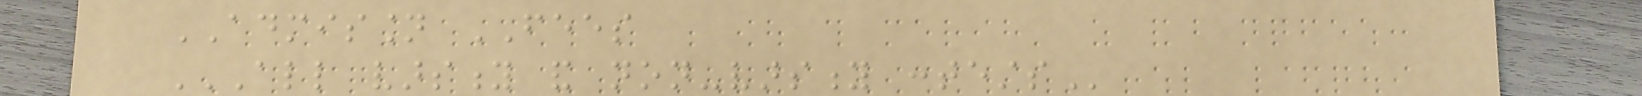ADMISSION FEES
ALL VARSITY AND NON-VARSITY CONTESTS
